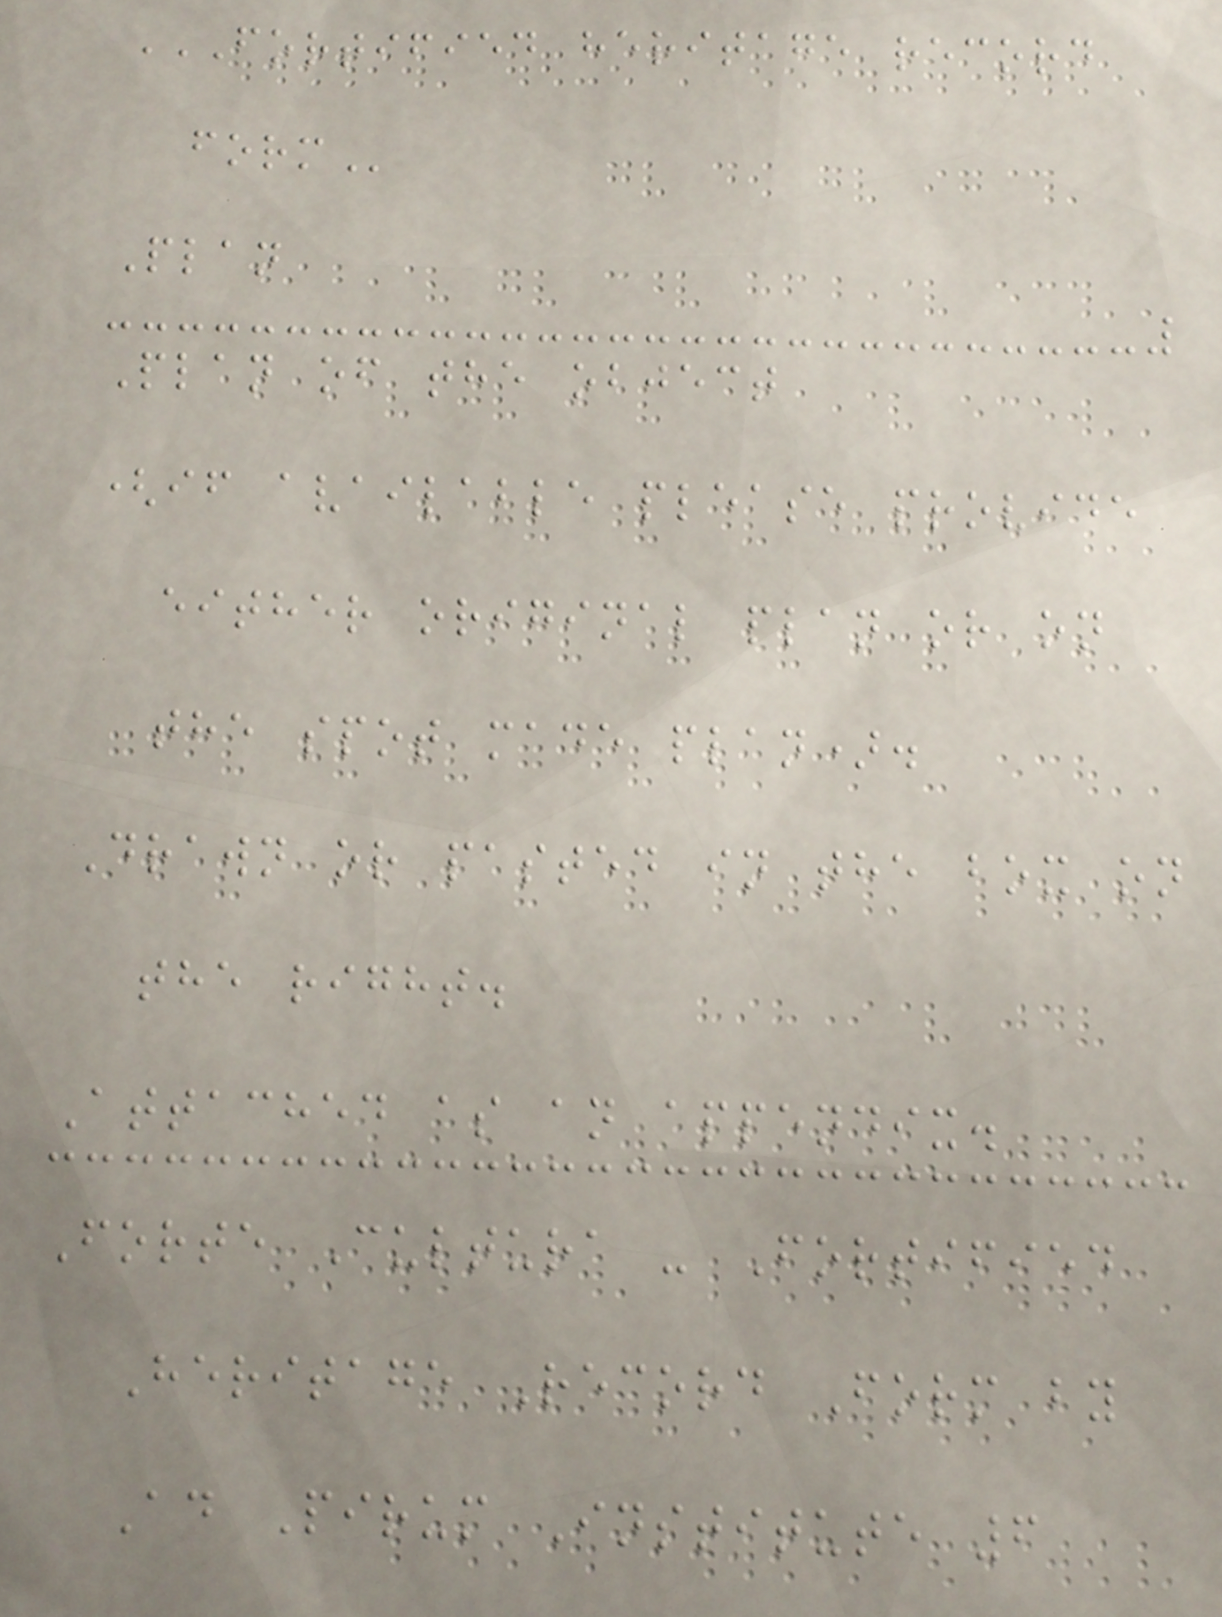FORTIFIED HERITAGE RECORD
FORM
Plan
Plan of the object
(if available please provide
either original plan or on
the spot made plan).
Drawn or pasted in the box on
the right.
Attached as an appendix.
Forte Cultura - Fortified
Heritage Record Form by
Ad Pirum Institute 6
